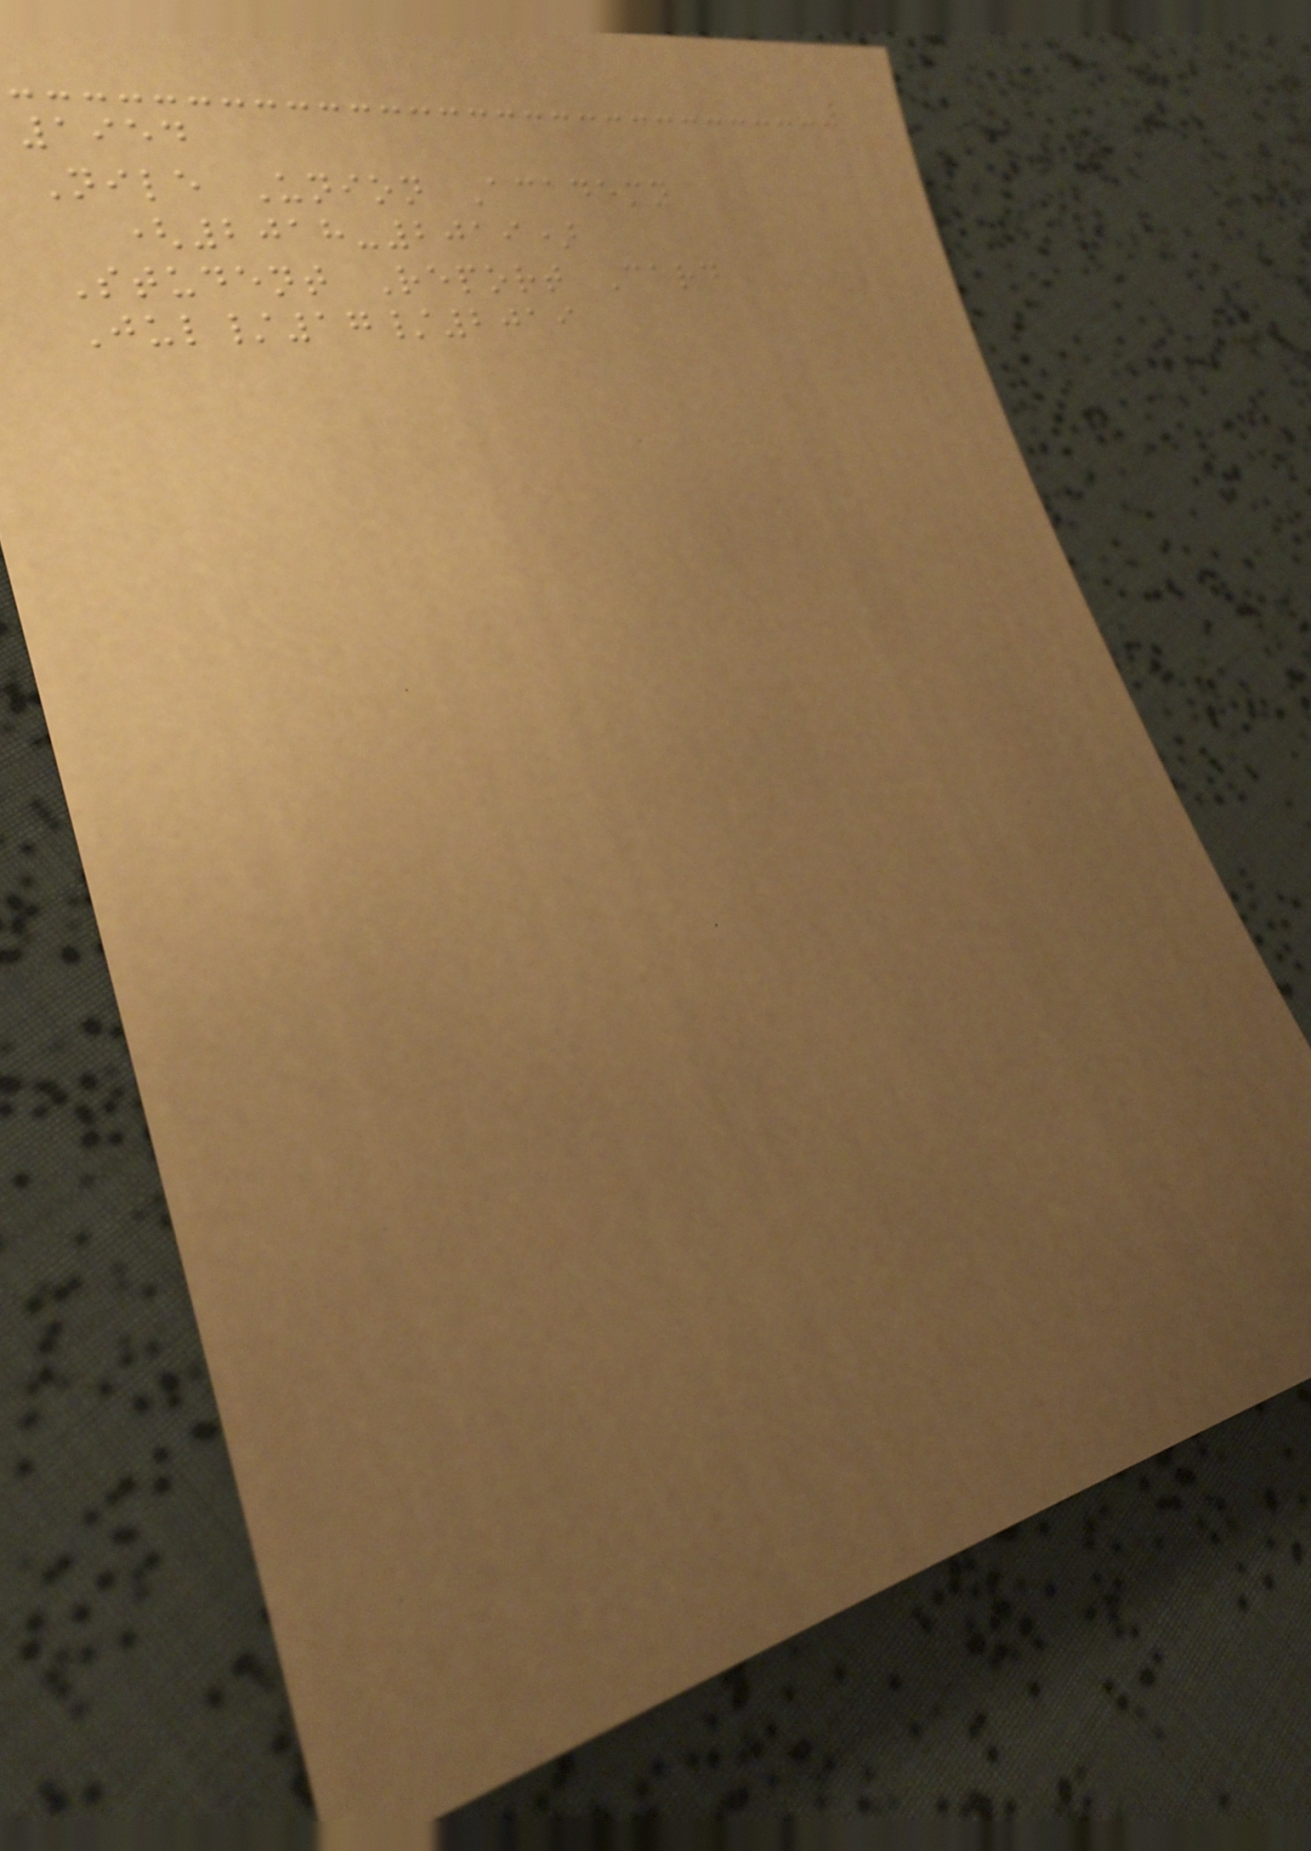1954
Nile Union Academy
(2018-2019)
Student Report Card
Jul/17/2019
